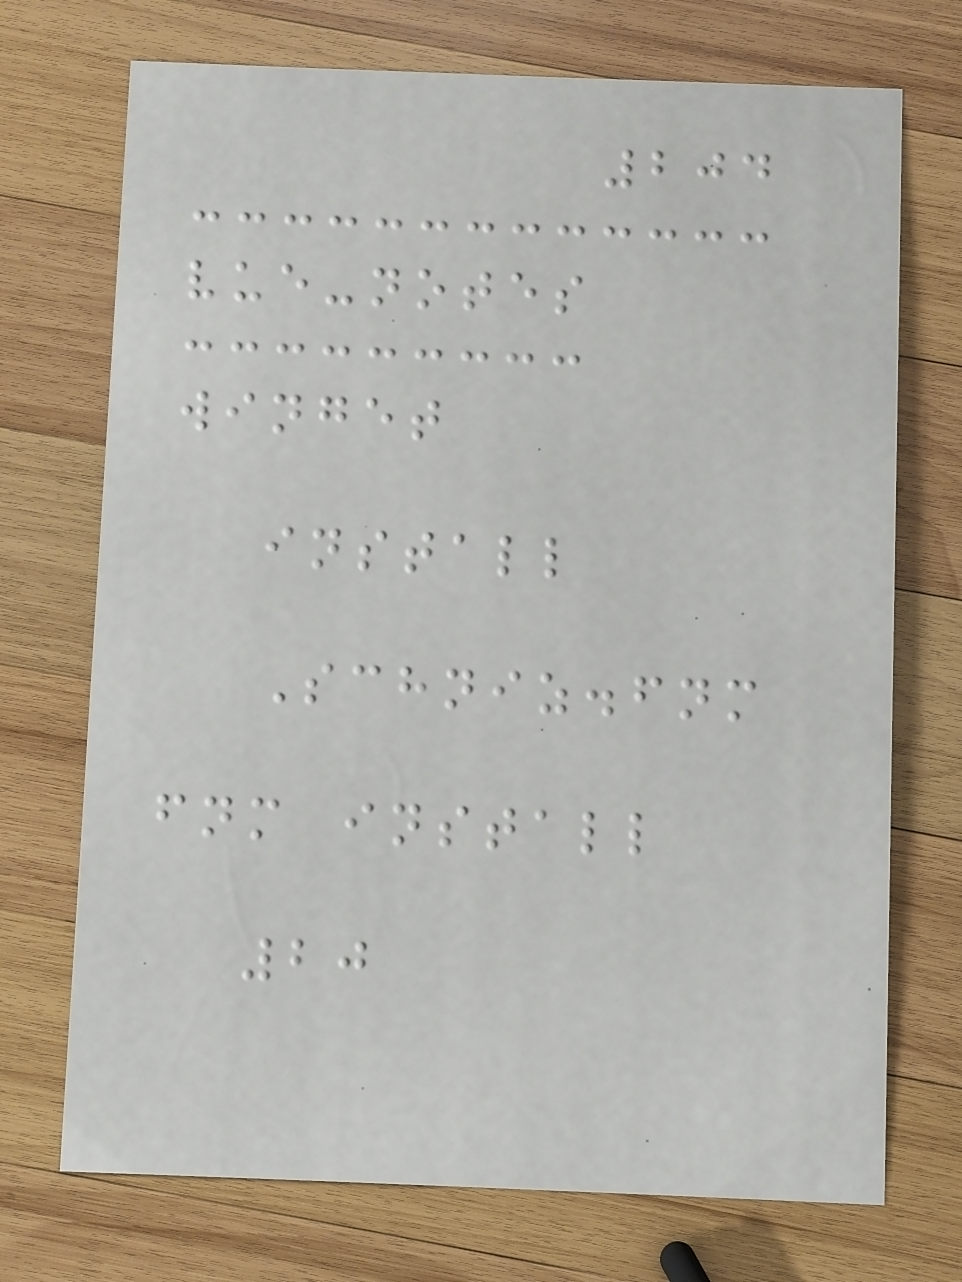204
vue-notes
winget
install
Schniz.fnm
fnm install
20
